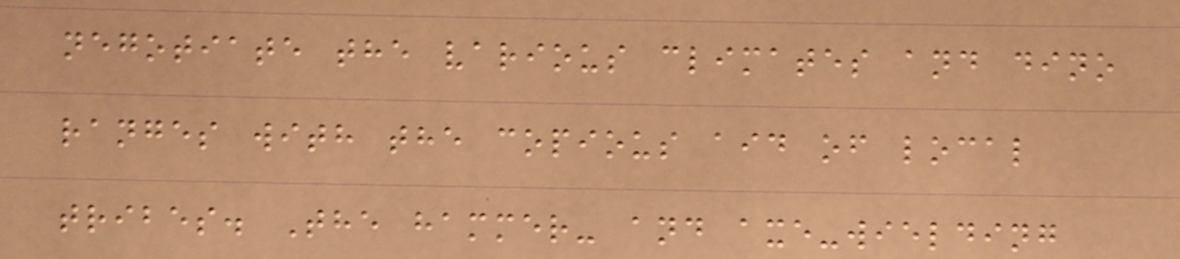negotiate the various climates and dino
ranges with the copious aid of local
tribes. The hammer- and axe-wielding
